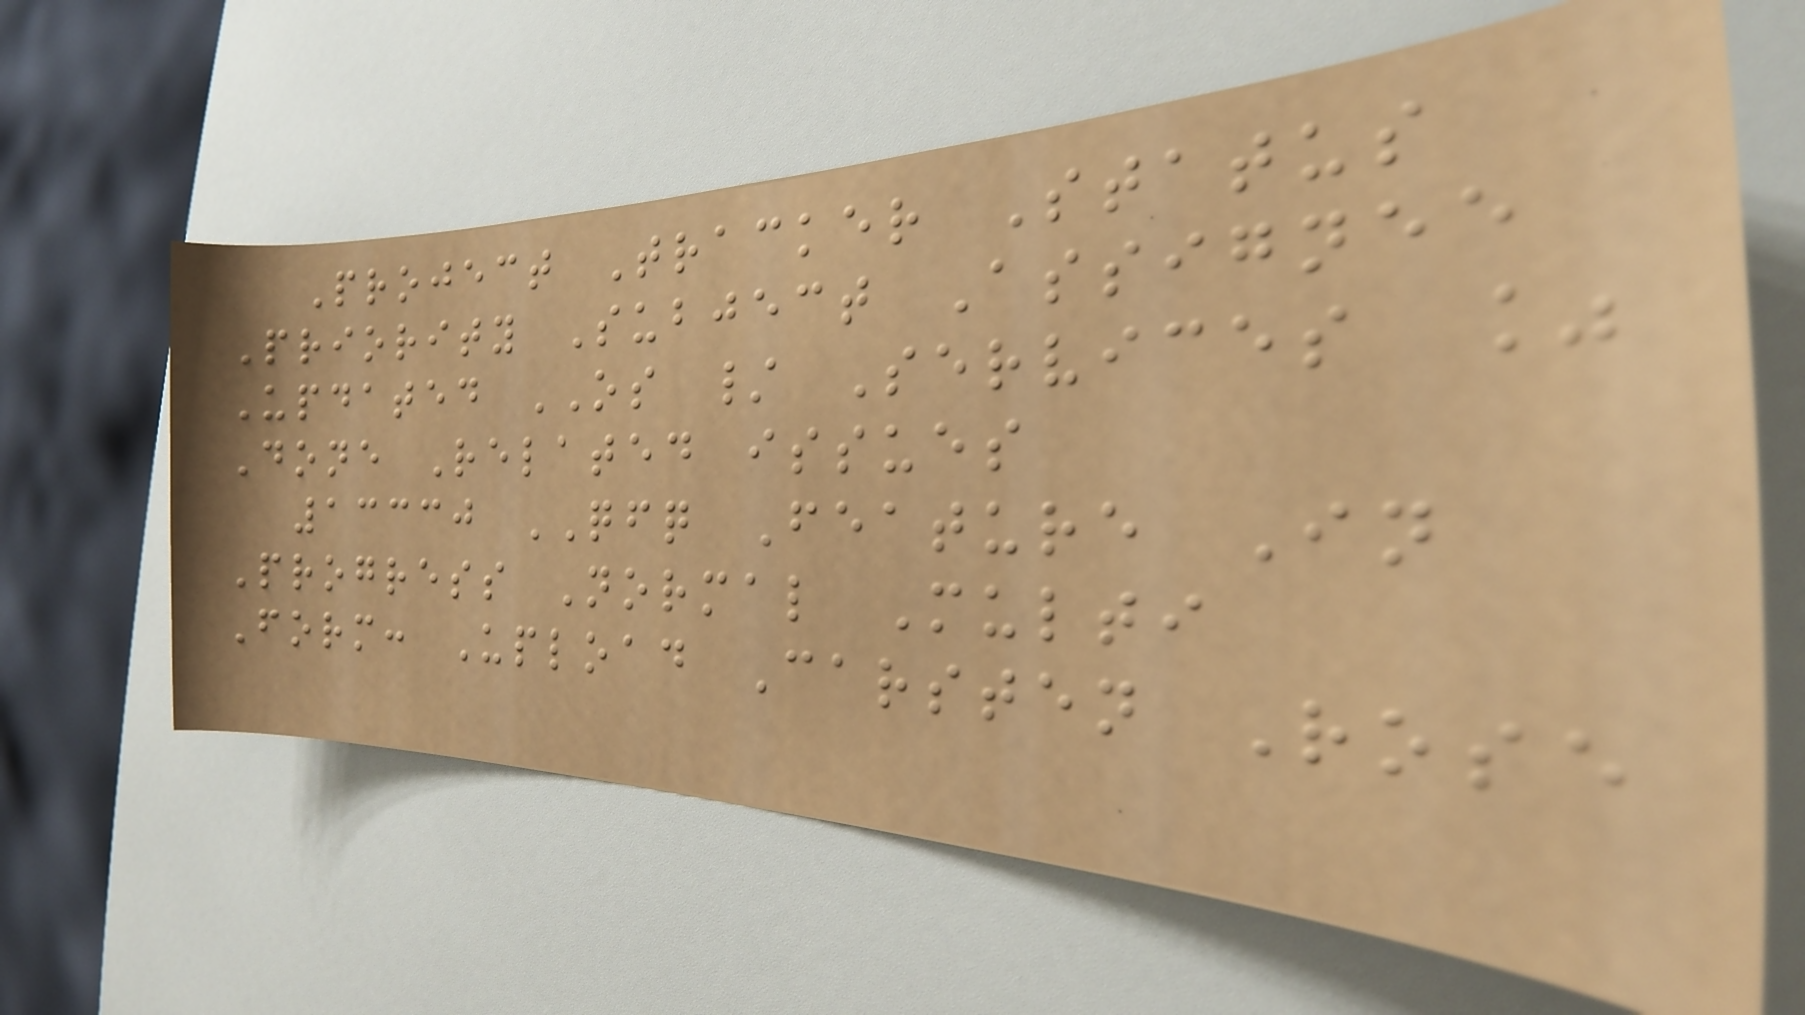Project Tracker Status
Priority Subject Assignee
Updated OS / Services %
Done Related issues
13330 QFQ Feature In
Progress Normal Multi
Form: Upload Carsten Rose
